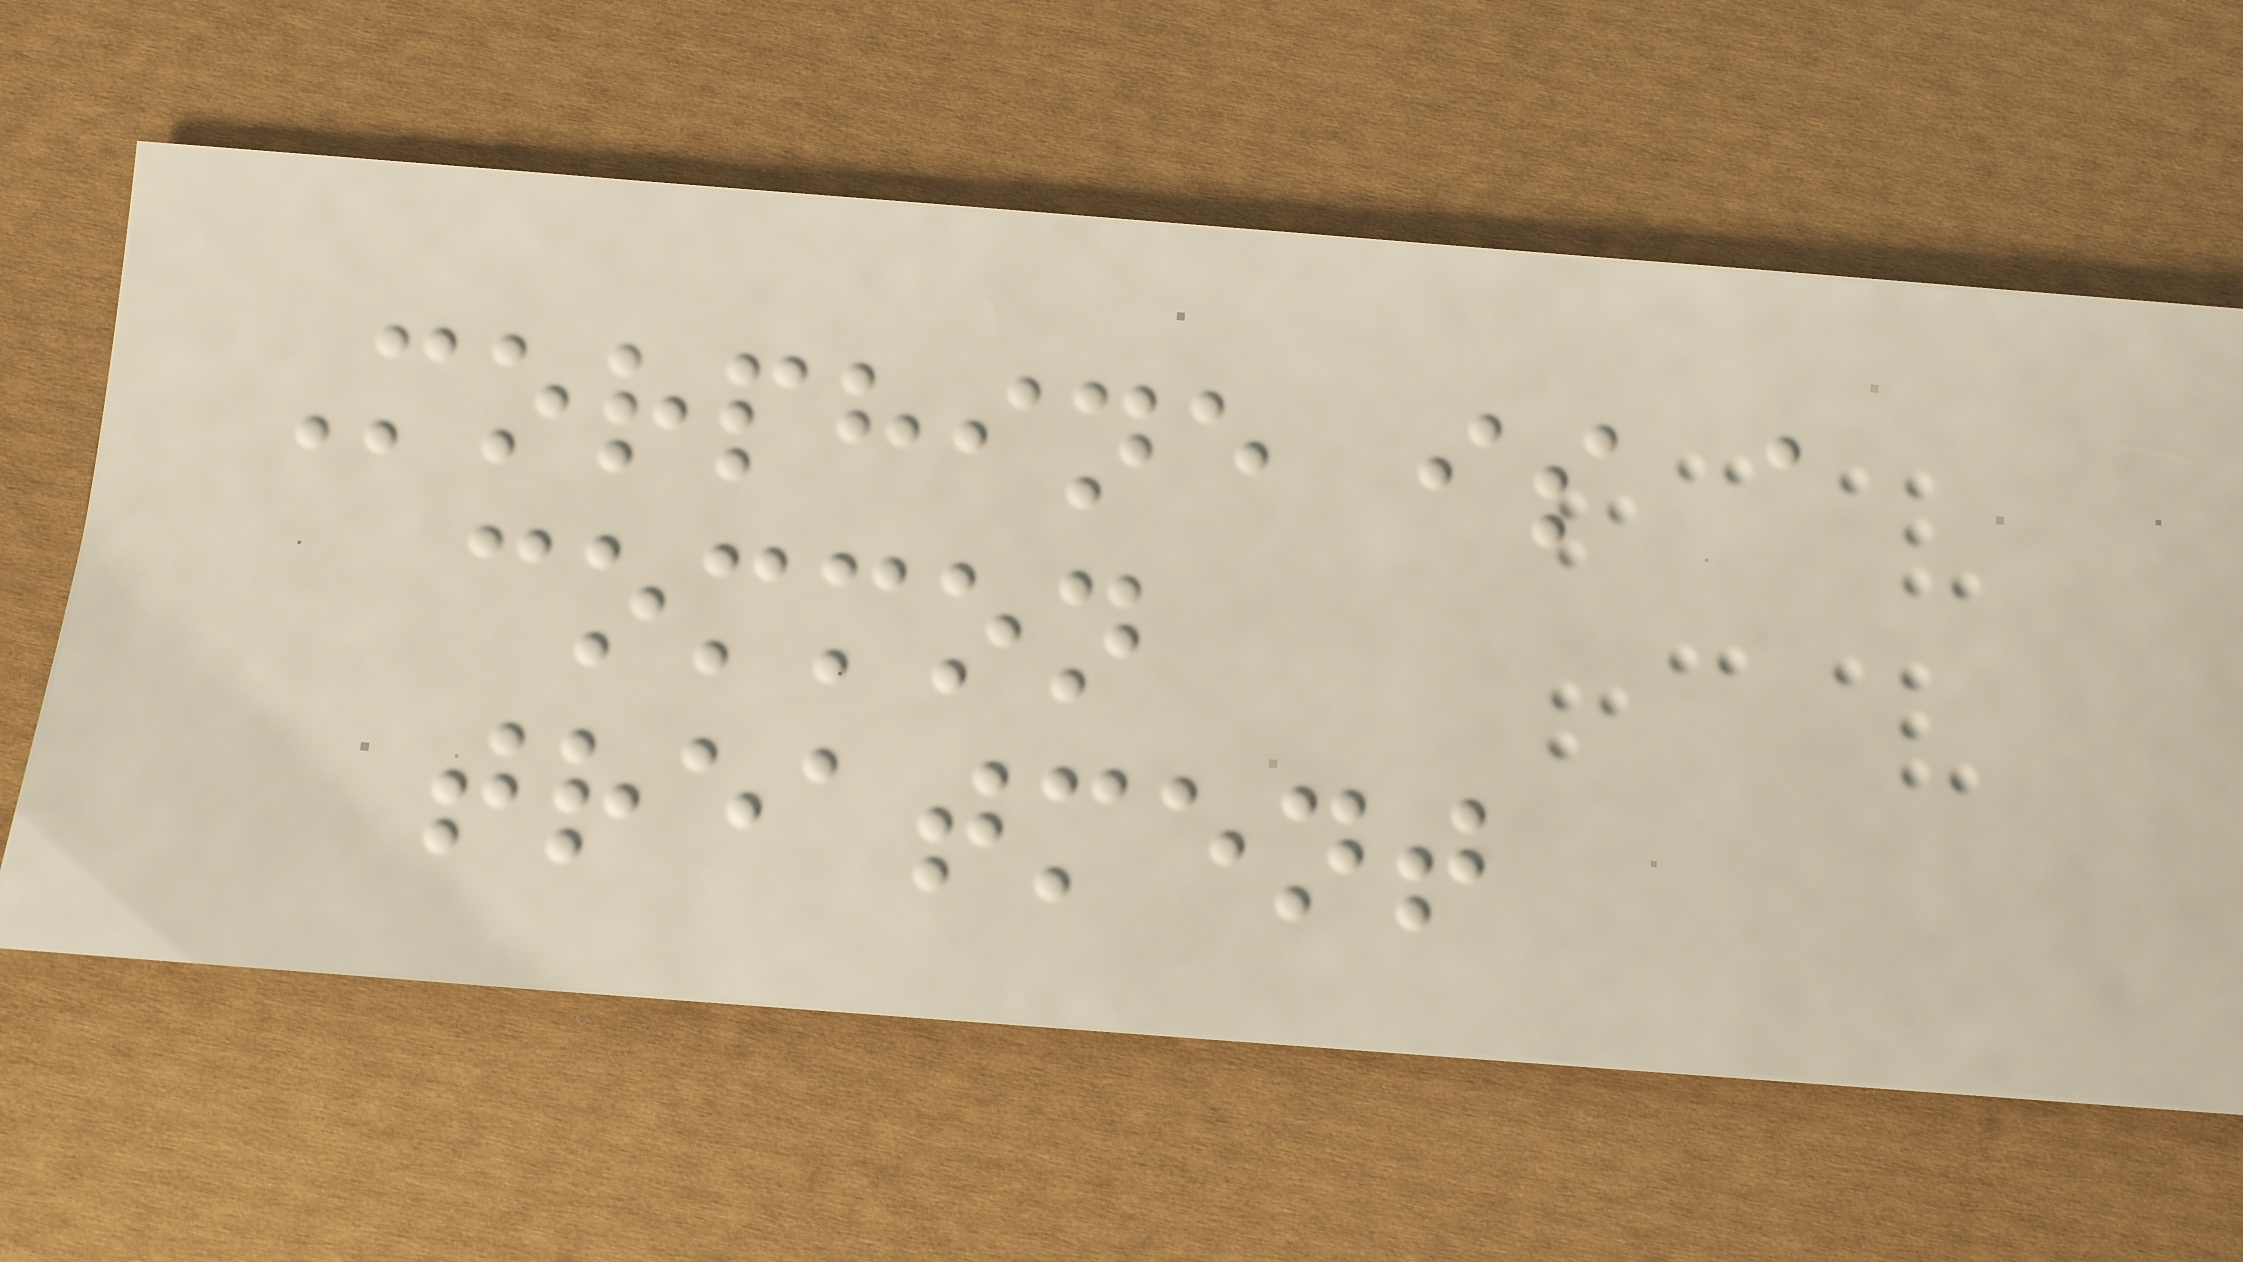Morphine is a
common
treatment
